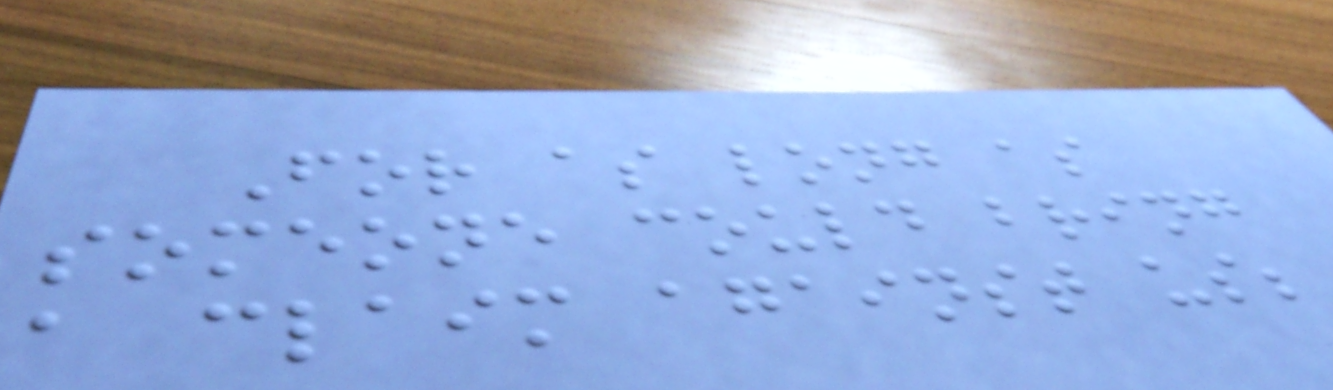For as long as
someone could bring
a claim against us;
